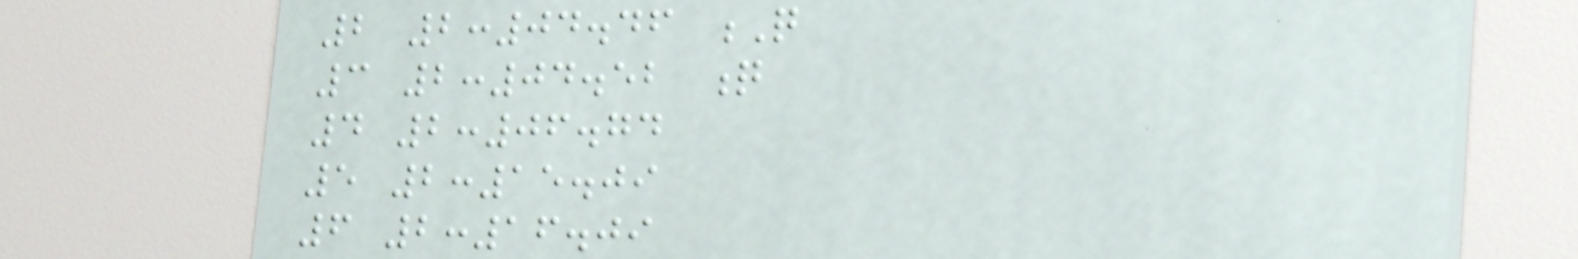2 2:04.46 Q
3 2:04.52 q
4 2:06.74
5 2:15.09
6 2:16.09
